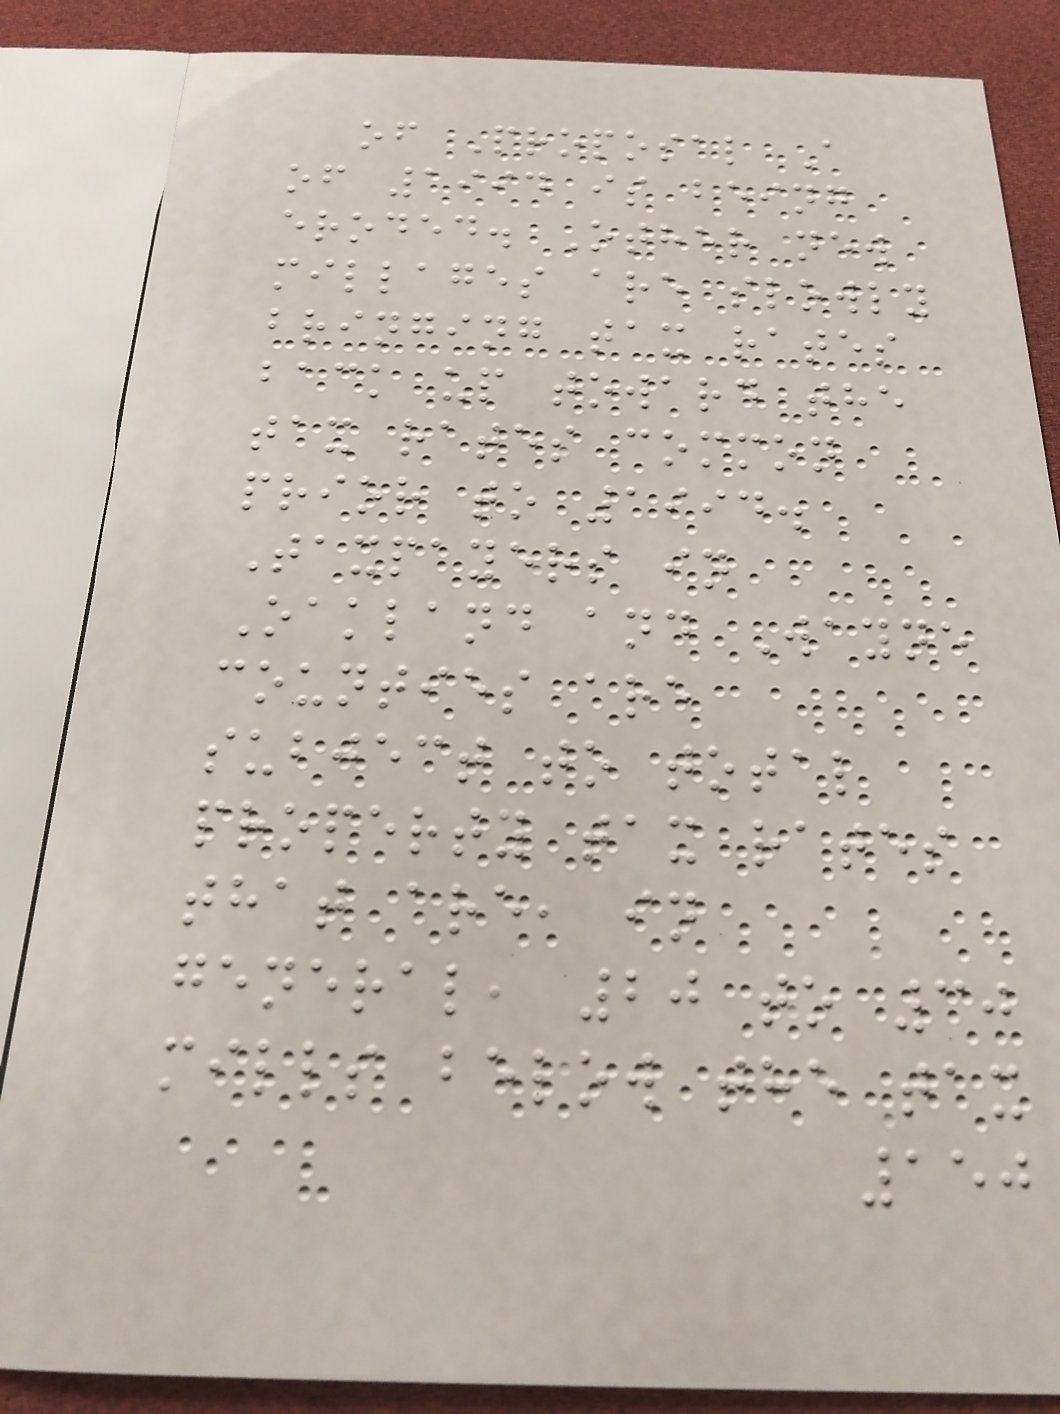of Proposal A
of 1994 is being
eroded. Other new
millages are slowly
bringing tax rates
back up toward the
tax rates common
prior to 1994.
Taxpayers in
Oakland and Wayne
counties are
subject to total
property tax rates
that are, in
general, 20 to 30
mills below the tax
150
